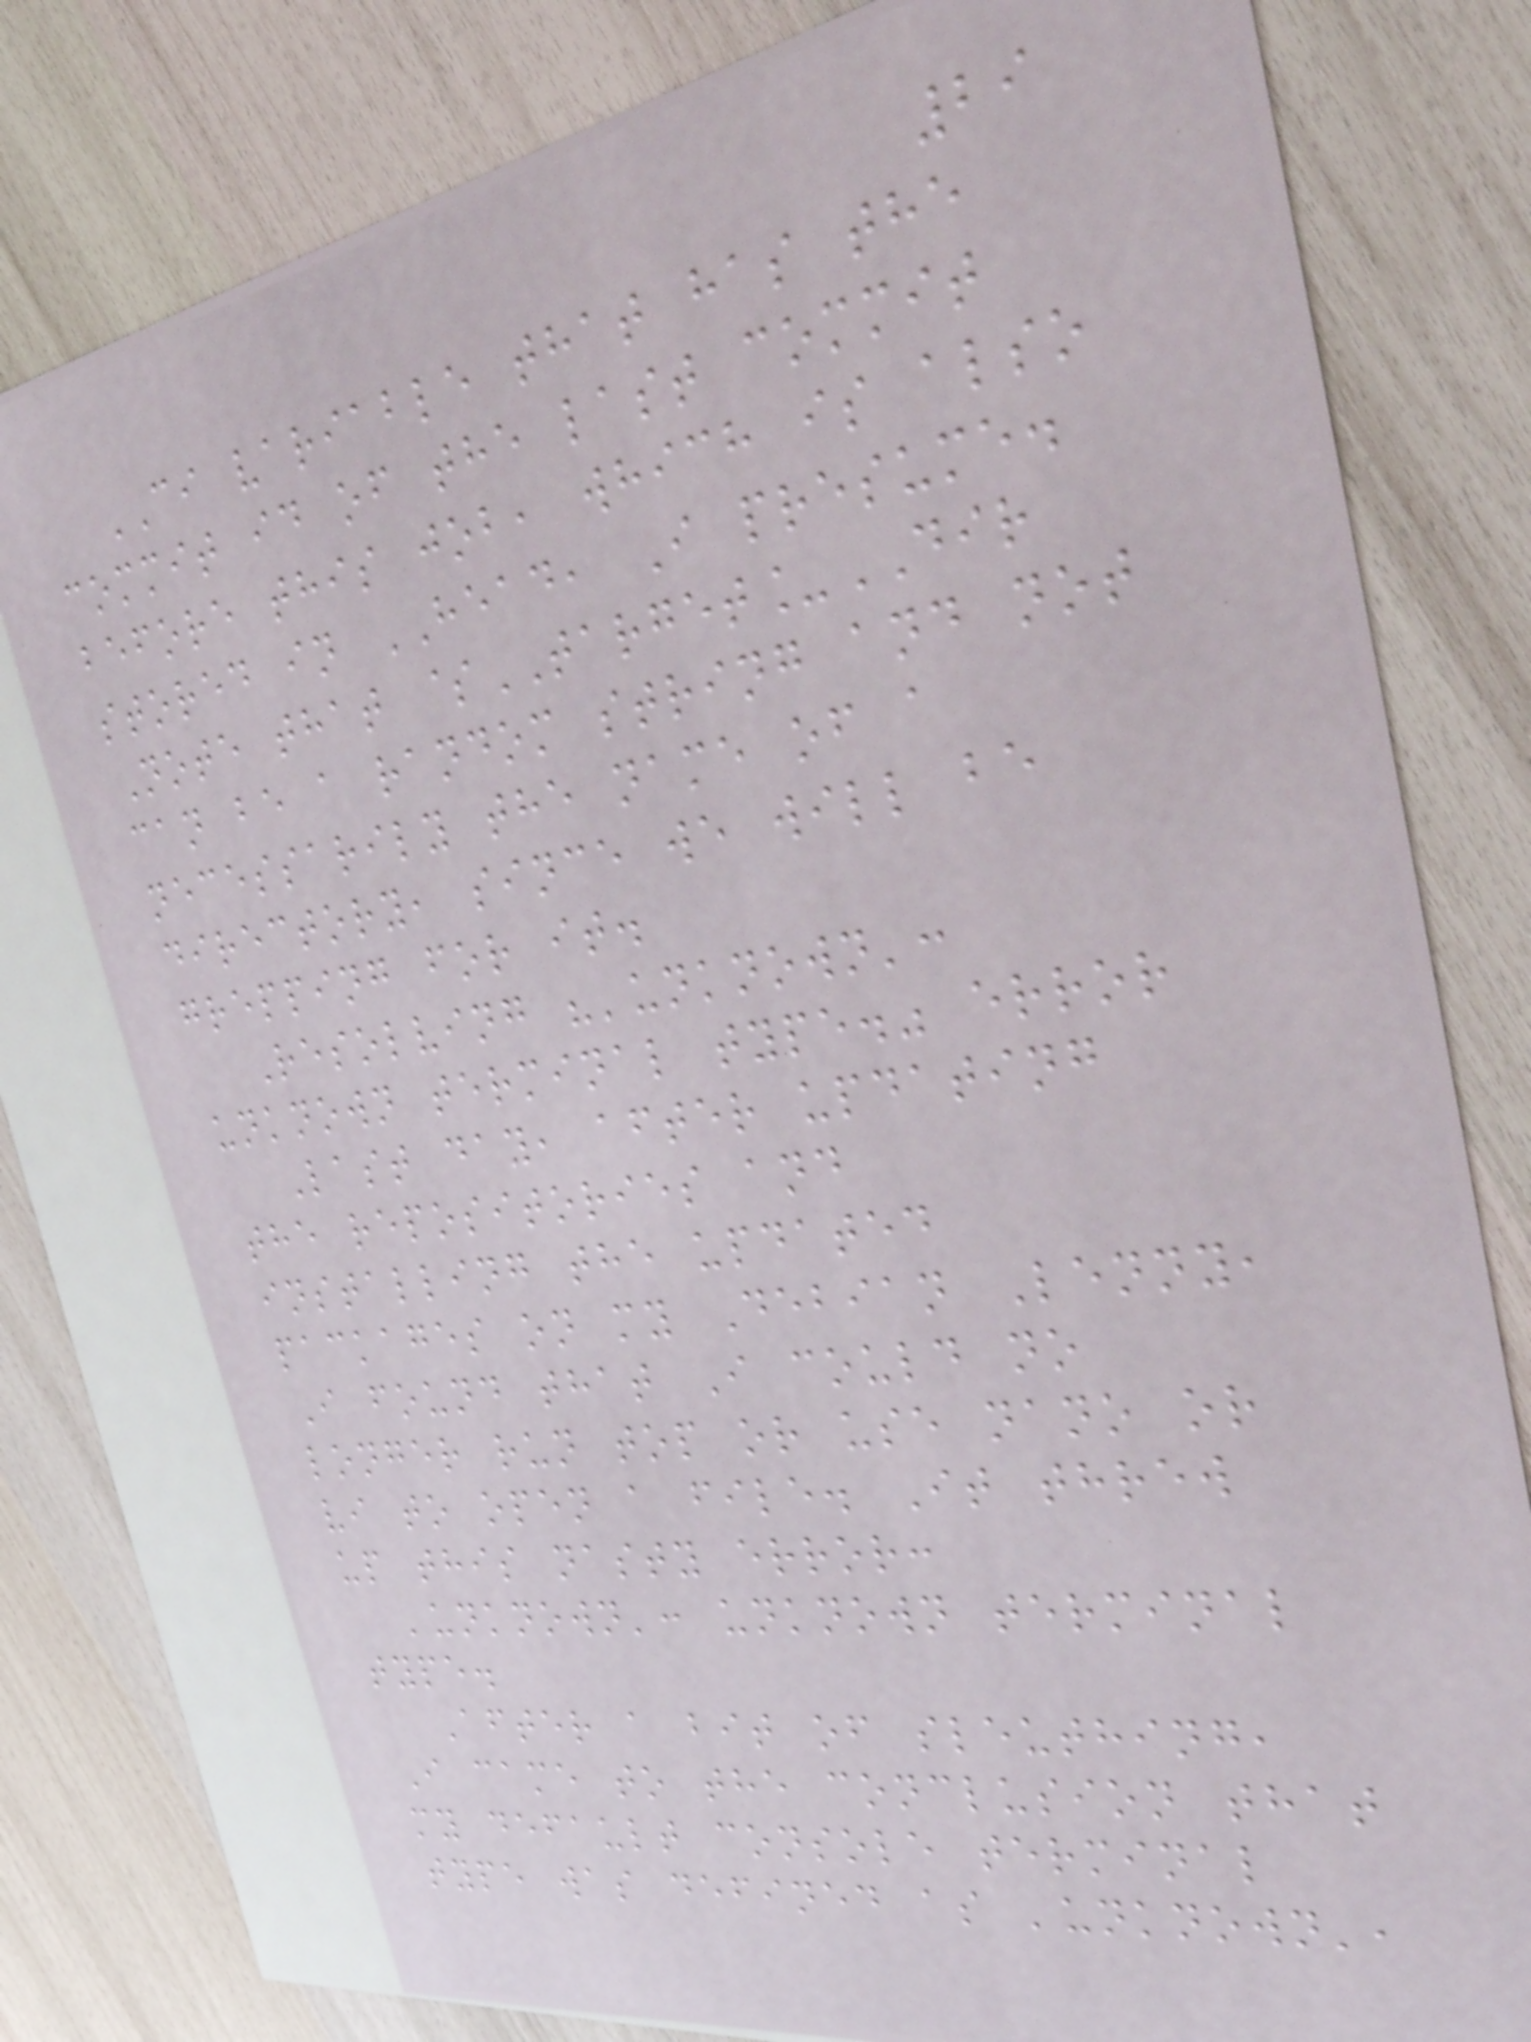29
CI variable that has the
commit id of the last commit
before this job, which is also
stored in HEAD, I presume.
Note that $TARGET_DIR
can be a random string and not
necessarily the name of a
directory, since we will be
grepping for it.
Resolving "'unknown':
unknown terminal type." error
Last day, after updating
the repositories and
installing the updated
packages on my Debian Lenny,
I found that I could no
longer run top or use nano or
vi to open a file. It threw
up this nasty error:
'unknown': unknown terminal
type.
After a bit of sleuthing,
I came to the conclusion that
my default console terminal
type was defined as 'unknown',
